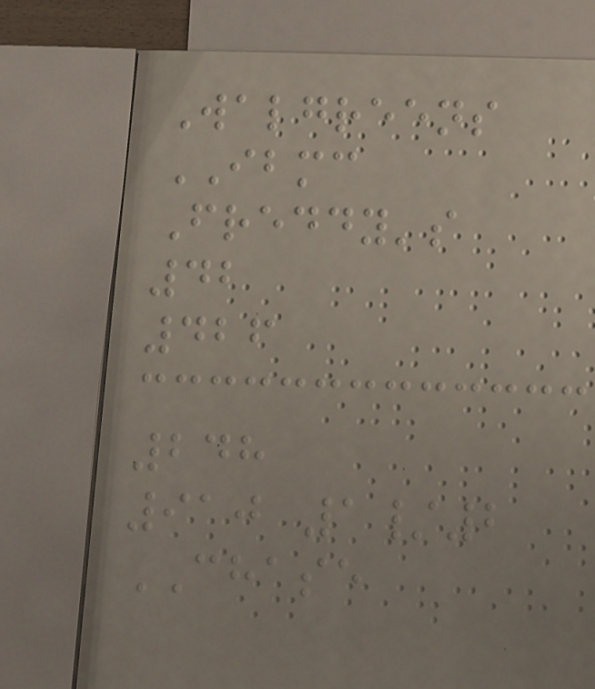Walgreens
IBMC
Freddy's
42
426
248
910 1/2
CHASE
